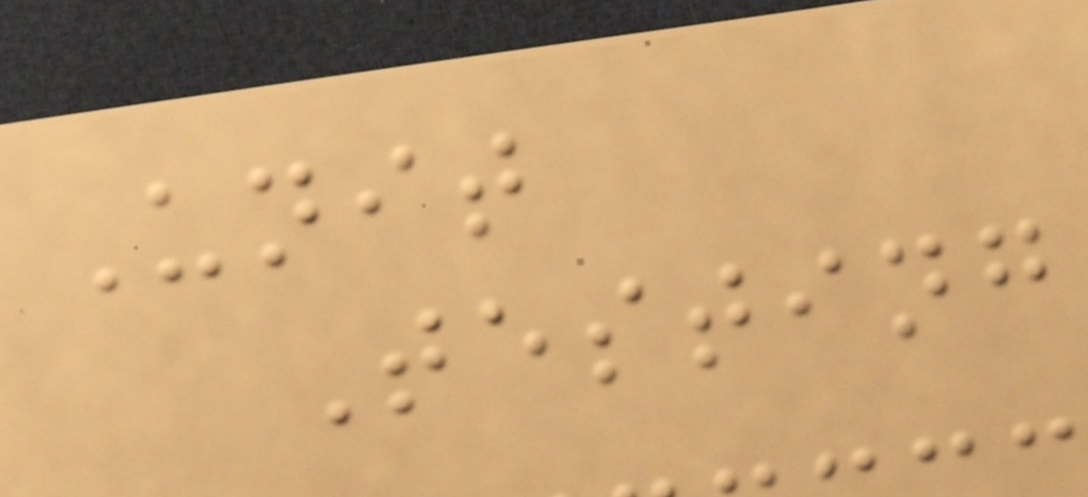Unit
Testing
